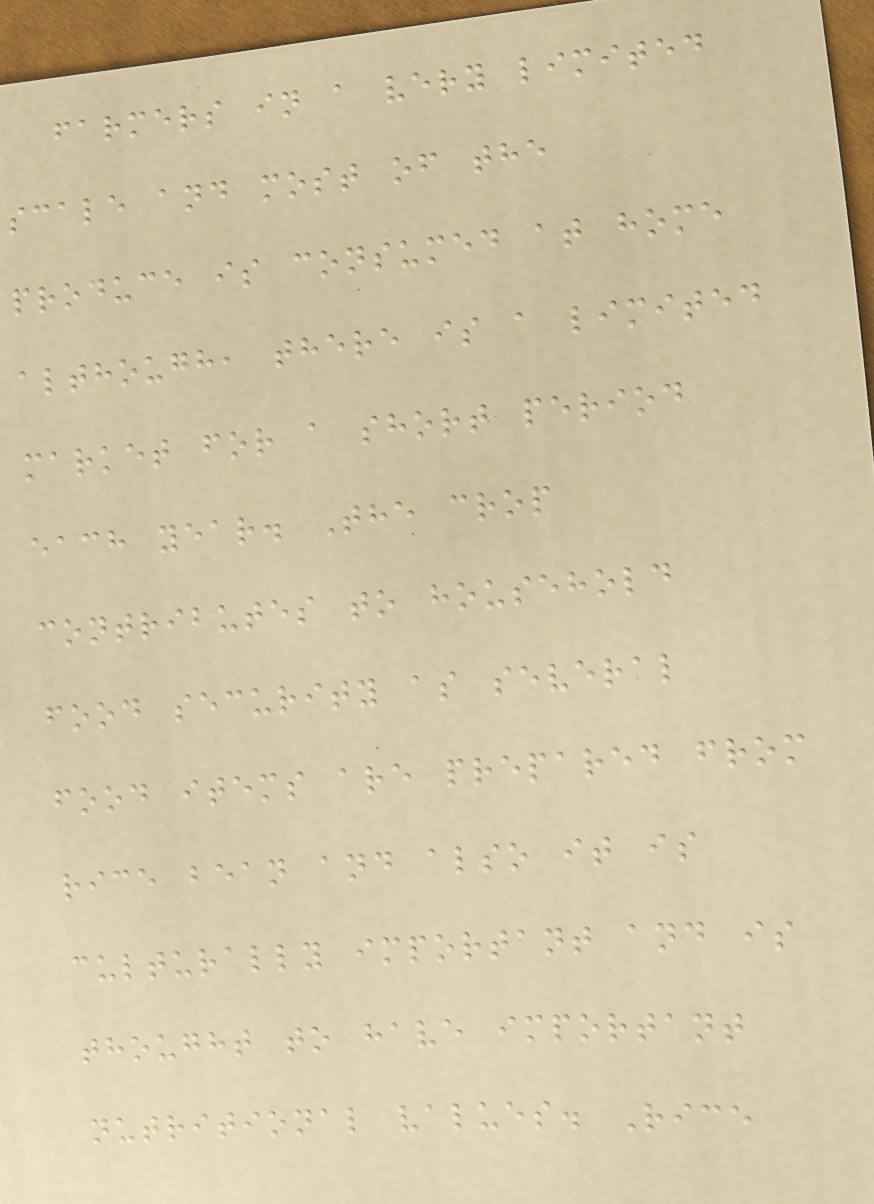farmers in a very limited
scale and most of the
produce is consumed at home
although, there is a limited
market for a short period
each year. The crop
contributes to household
food security as several
food items are prepared from
rice bean and also it is
culturally important and is
thought to have important
nutritional values. Rice
